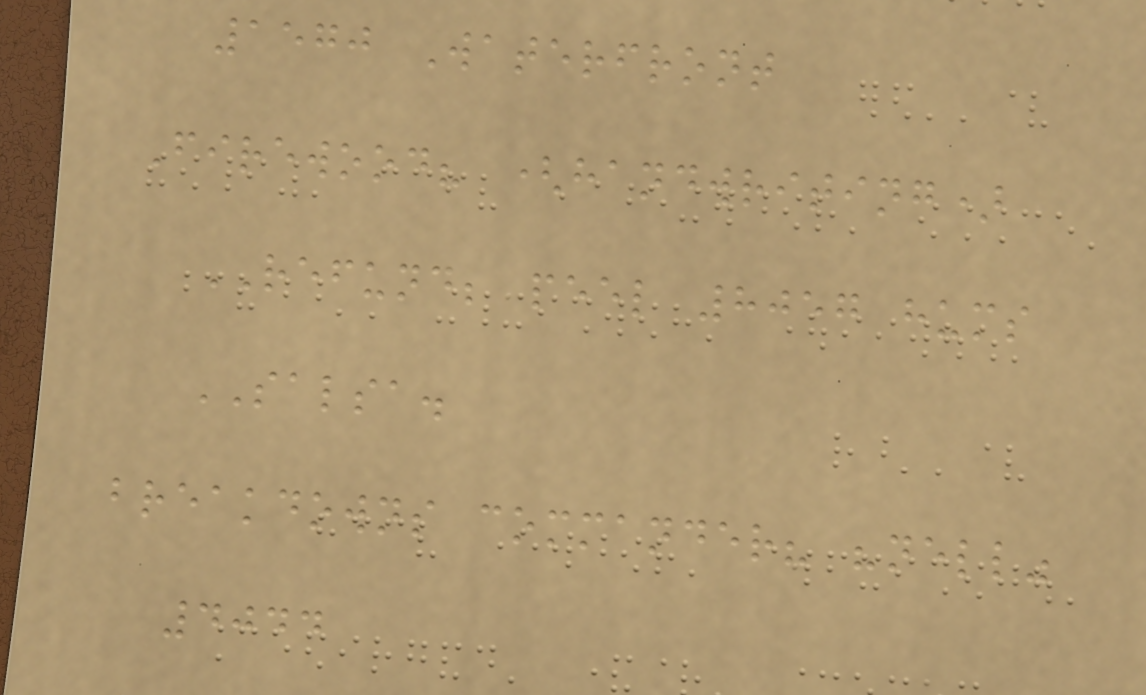1570 Waterfront
Firewood? (handwriting)
REFUND; peel 8057 hums
SALSA.
breakdowns commander? "nell"
4044
